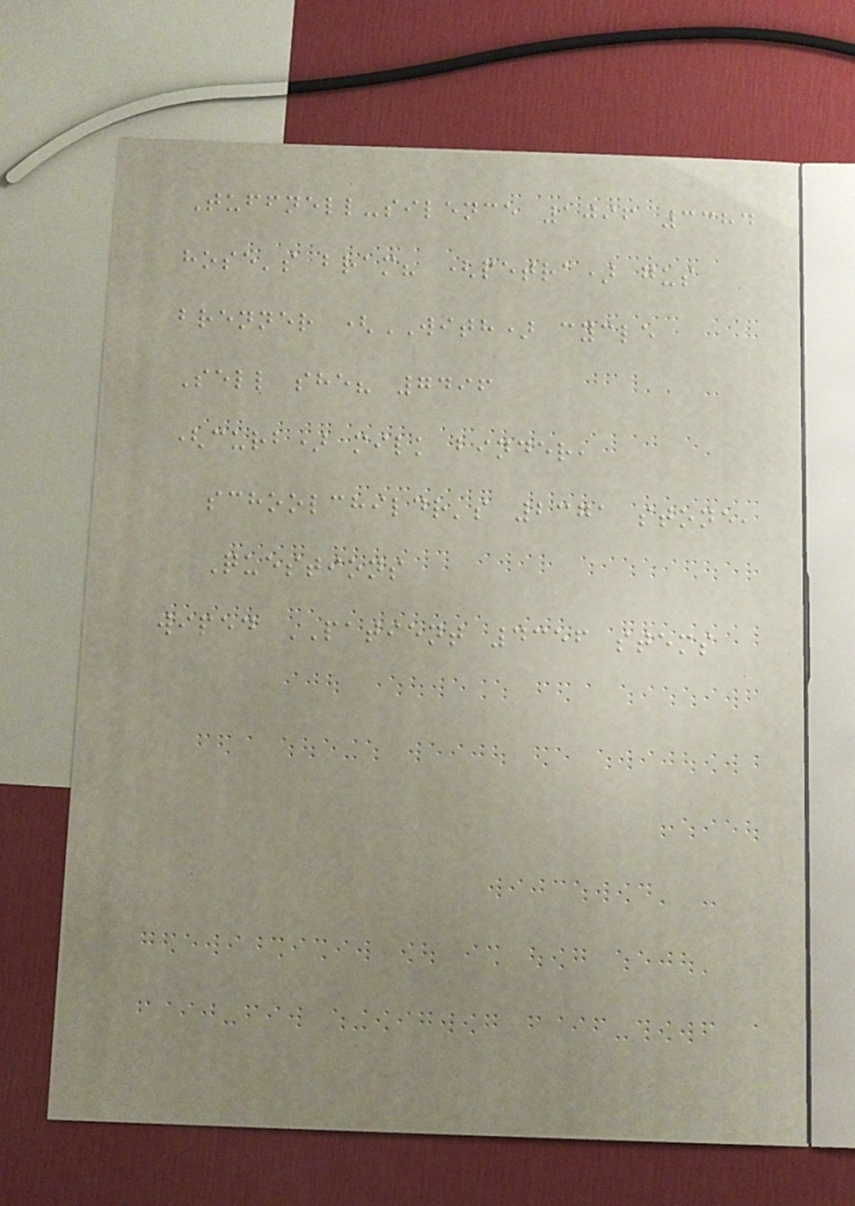Tuffnell-silence 1096 3384
hose's bram? (petra) gus
brenner (WITH) cycle
Sell she? 7496
(curb) milk binder,
schoolchildr's 2371 stone,
Questions
wiped PATIENT 4356 stems
